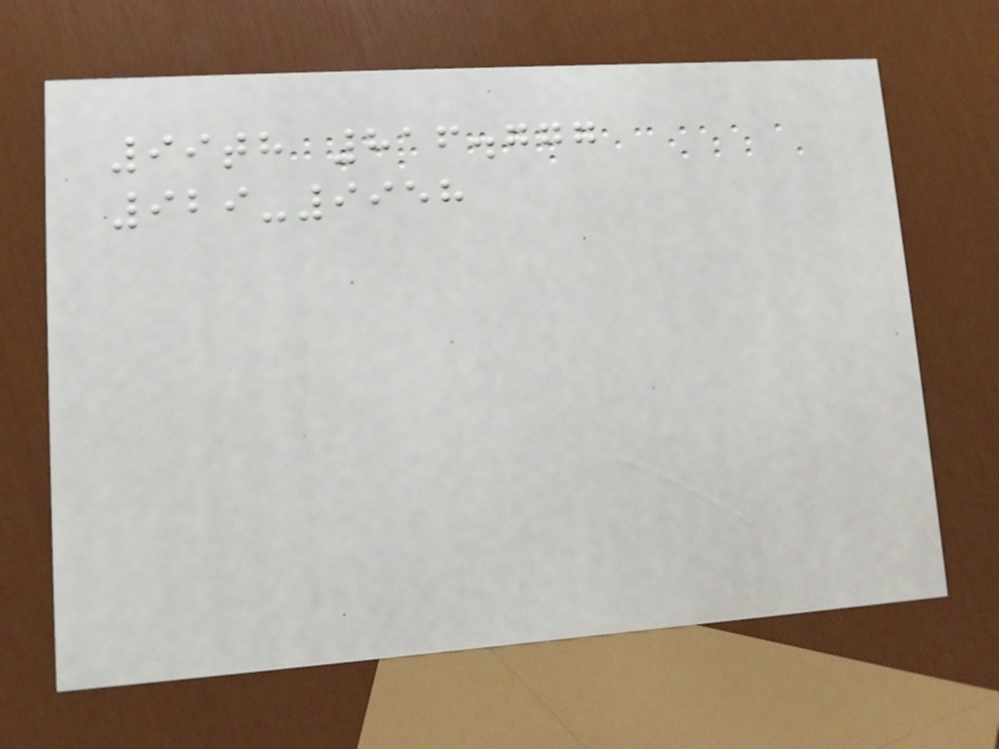99th 816.777
929-9958
